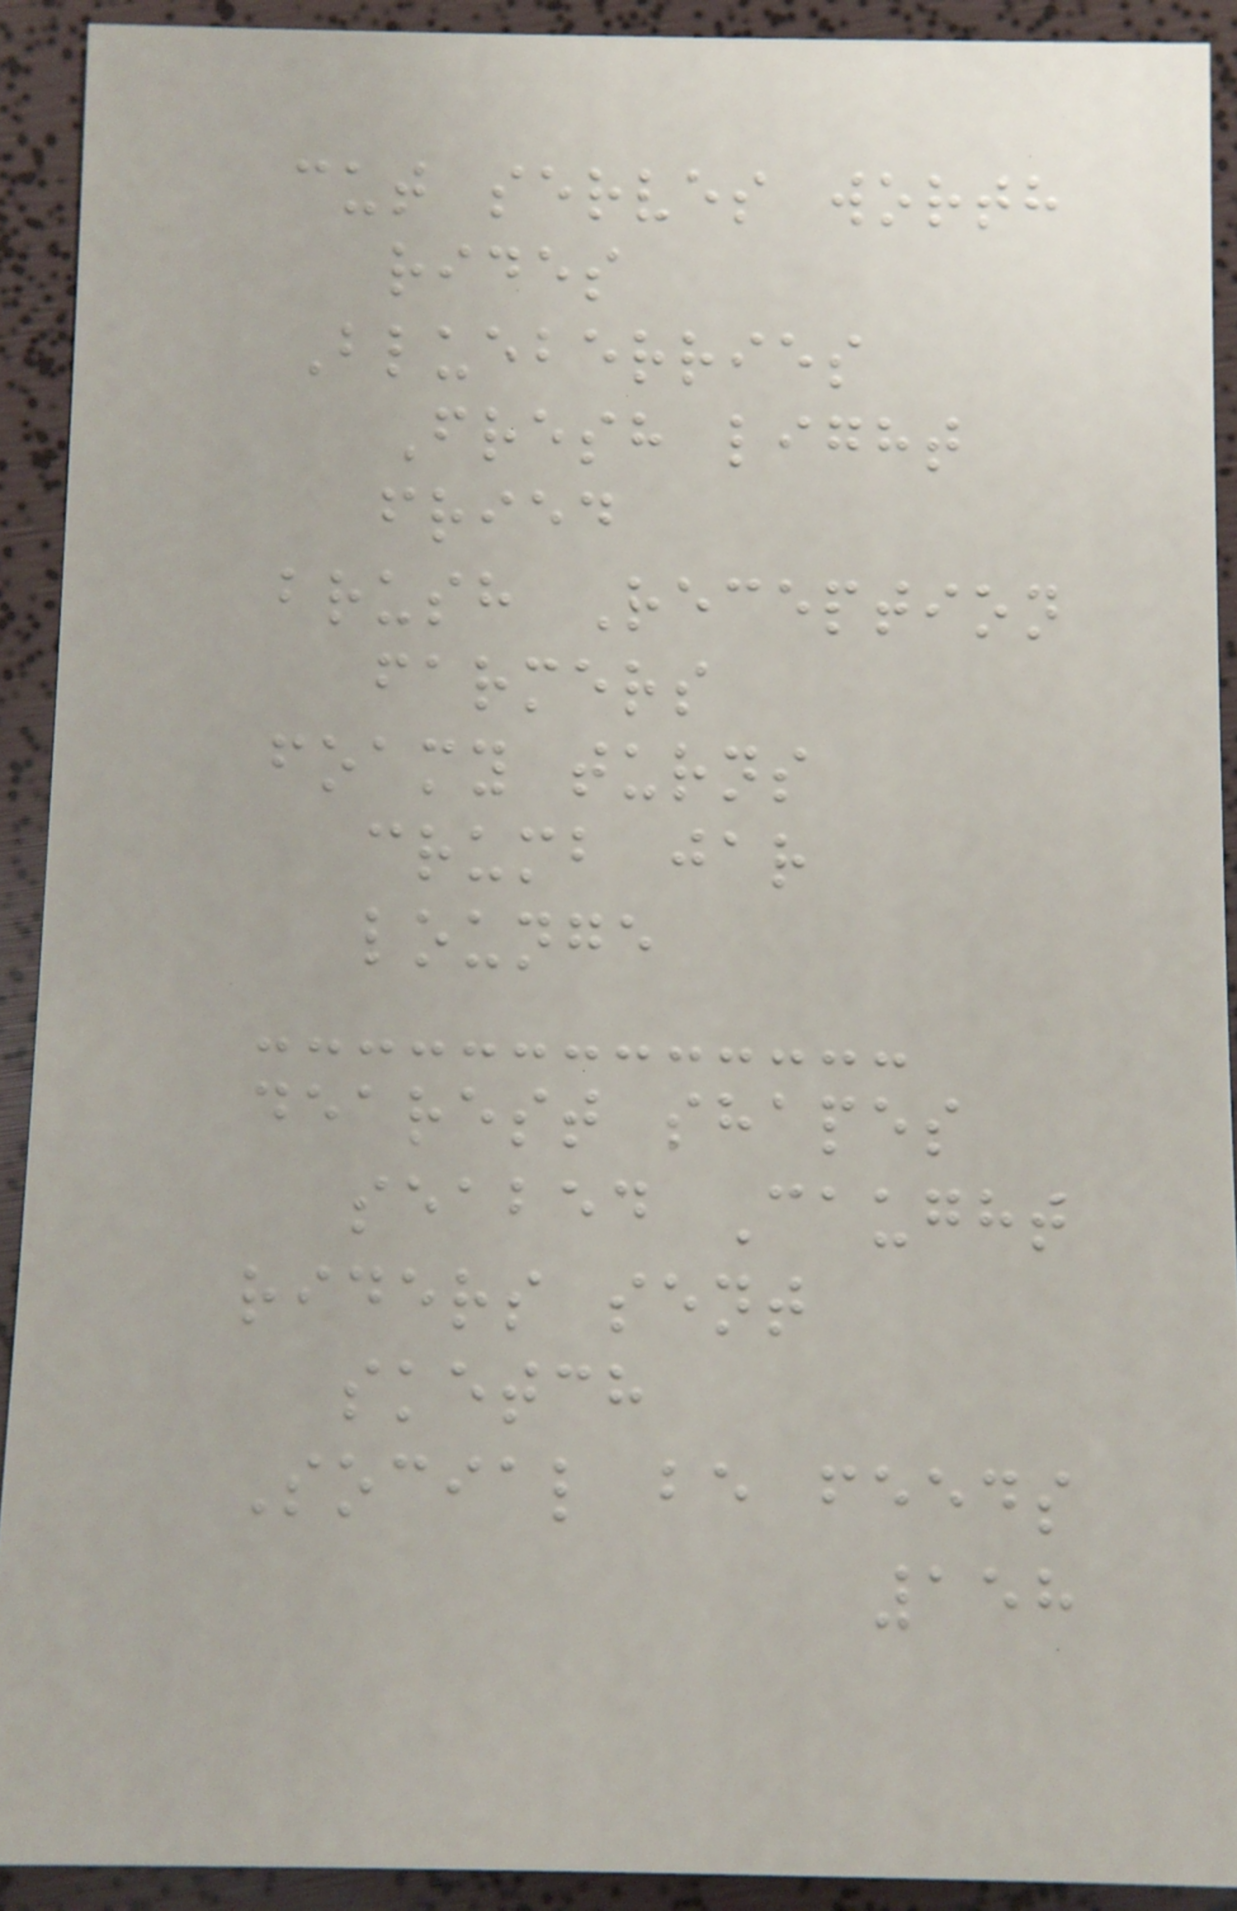cut serves worth
rides
Blueberries
Fresh light
fried
brush Reception
farmers
foamy turns
crumb jar
lounge
dearest shapes
seabed Caught
riders sent
sketch
Social be feeds
158
